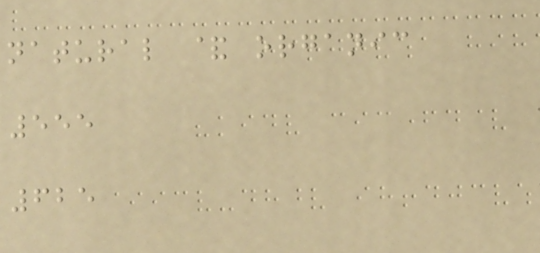natural & organic
555
625
